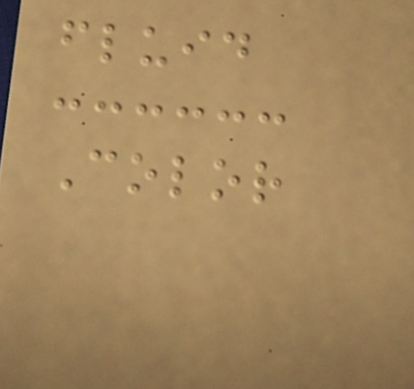fluid
Color
